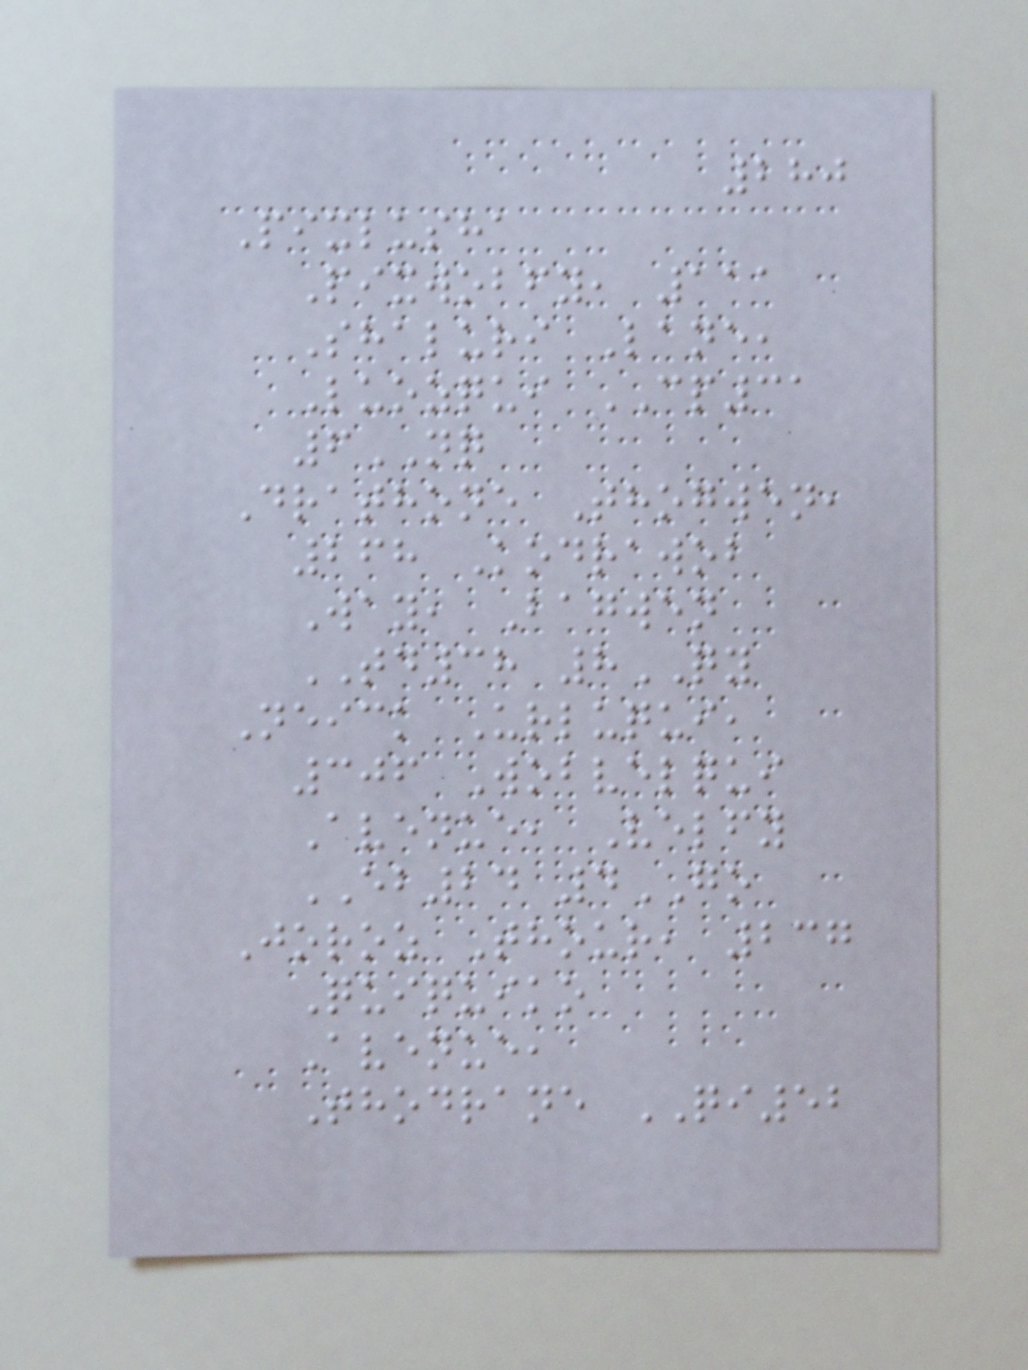280
Pixlusha
Pixwobfy, 111
Shaluri Lane,
Luozqui CP31
6NQ
Drathone Thogwen,
268 Kodrawob
Way, Bagwen
TD38 8QY
Neick Urluqui,
306 Wobvelqui
Avenue, Velfy
EB24 4GO
Joroz Thour, 237
Quiquiko
Avenue,
Thodrane QI52
